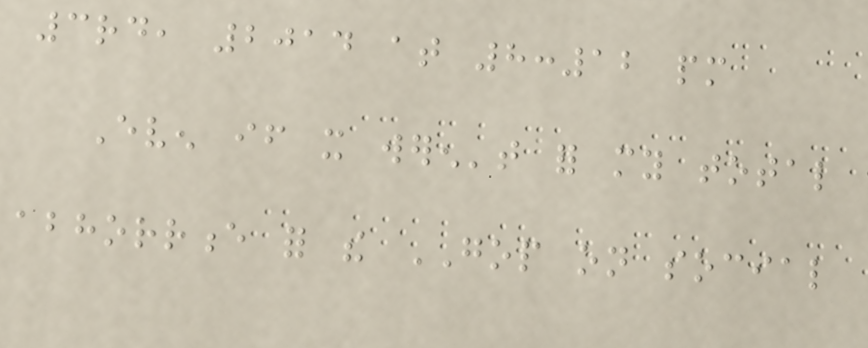3rd, 2014 at 8:12 pm
Even if it weren't for my total
abhorrence for the GOP on social
